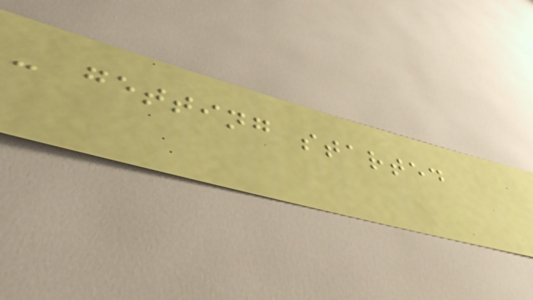- getting started
